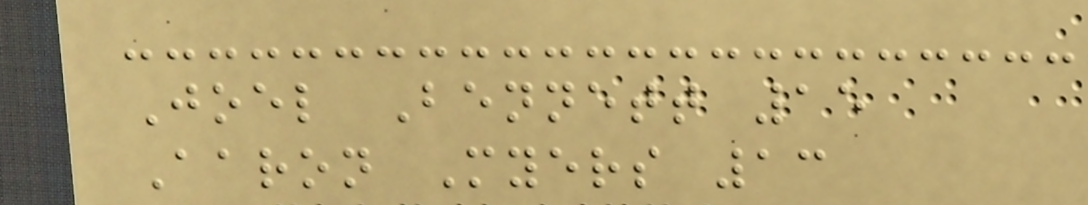Joel Bennett 15
Aaron Myers 13
